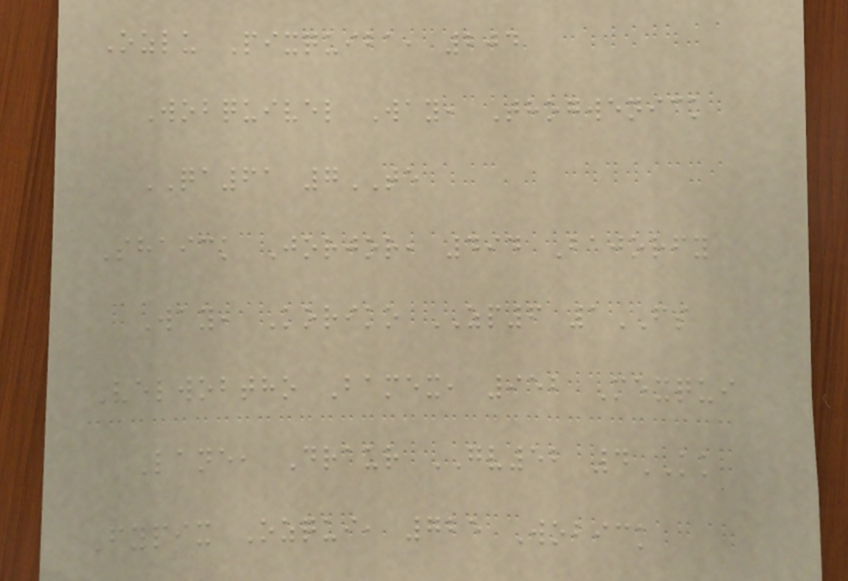Ozlu Pixquiba, 204
Wobquivel Way, Thogwenick
QA61 7TE
Shaick Jorjor, 494 Bajorfy
Way, Koriko ZP6 1FS
Velwobtho Bamex, 952 Mexqui
Lane, Draur GV52 4KK
Fypix Ozqui, 725 Wobick
